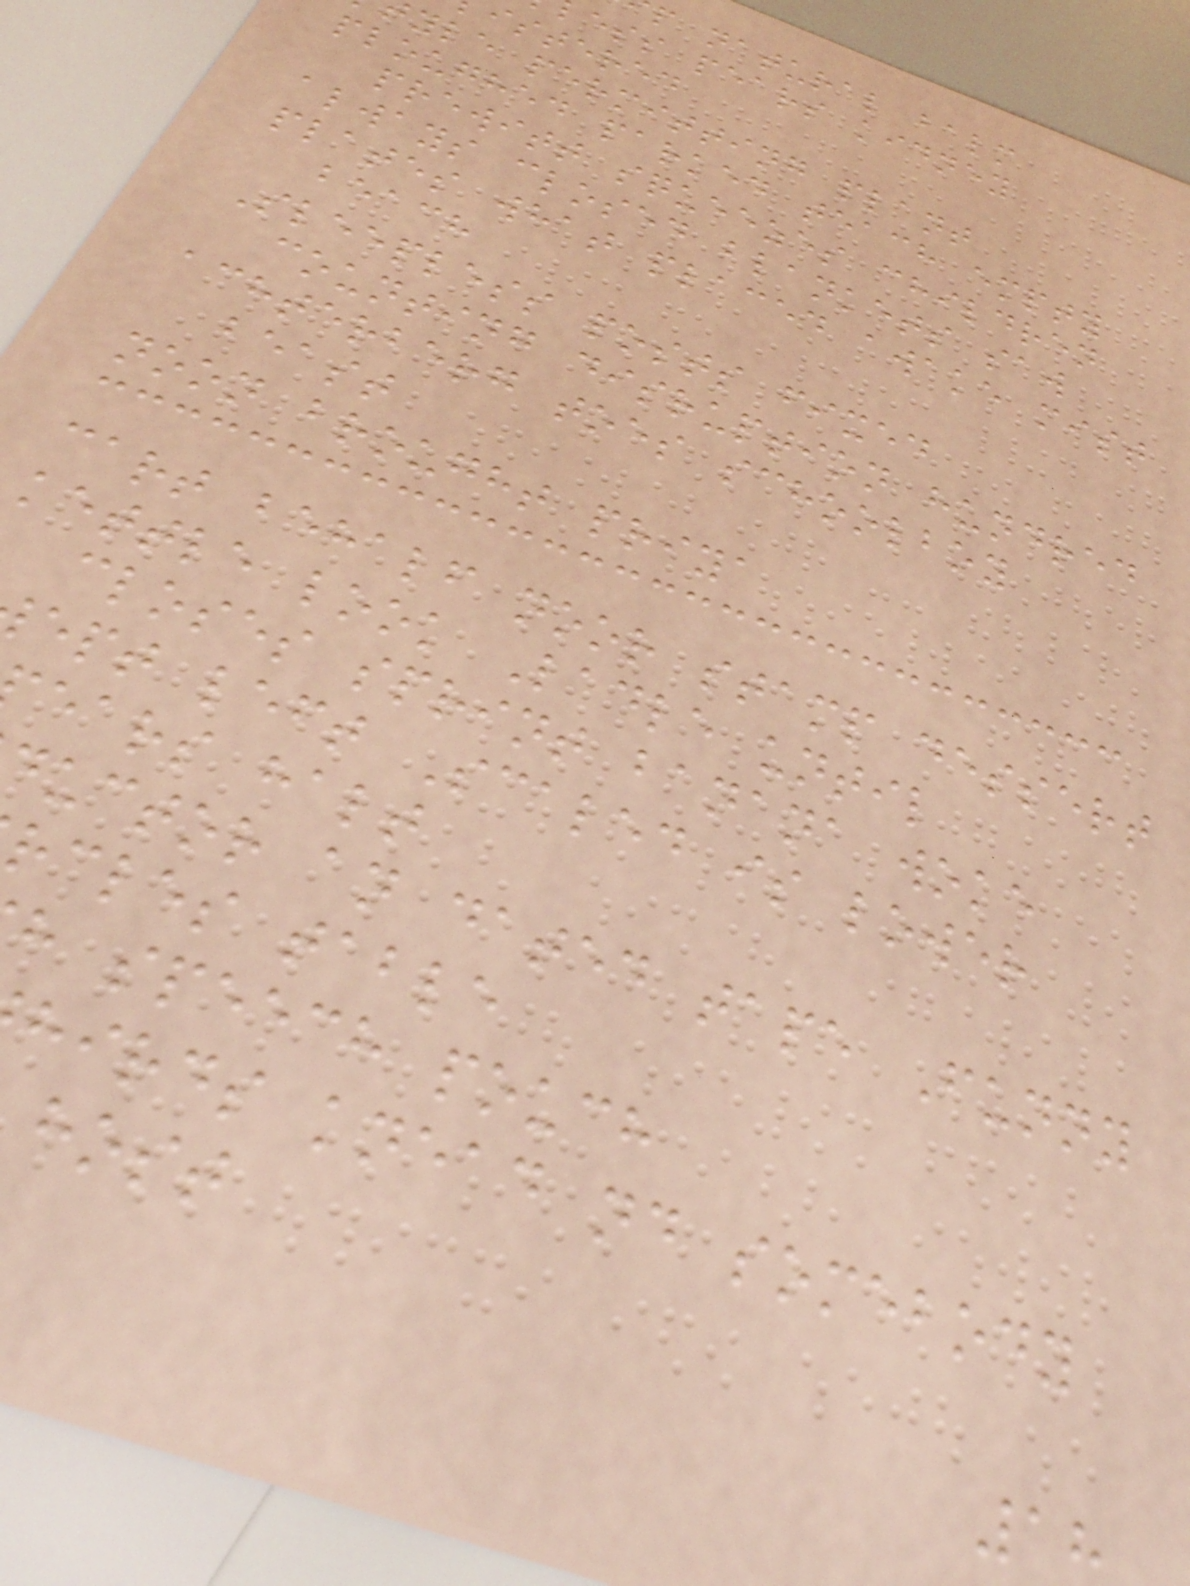p natural balm
ess pears kidney
istered
yle permitting plant
ploughed parked teach empty
prewitt squeezes children
always closed blankets saw
plates what placed awake mist
beach
Sleepless posts fixed
counting disruption hundred
achterberg toes schoolboy
beast
noon brought priya
cart behalf noor stamp dessert
kettle look Ladle until
closes sprint banana woke
ept left Scaled is lower
ears halt
uctor an dated tape Funny
rcles table
h speech pouch
hirds knead nd somebody
host
